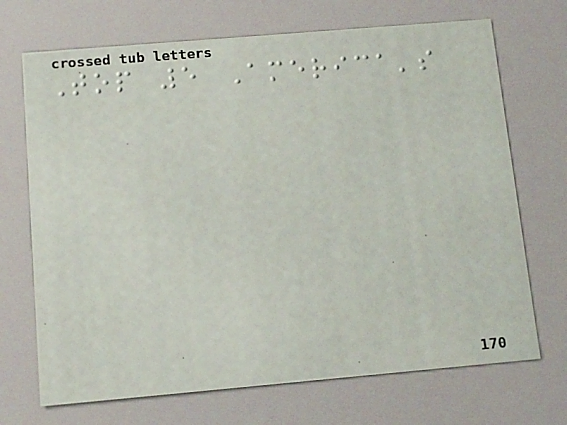Top 5 America's
